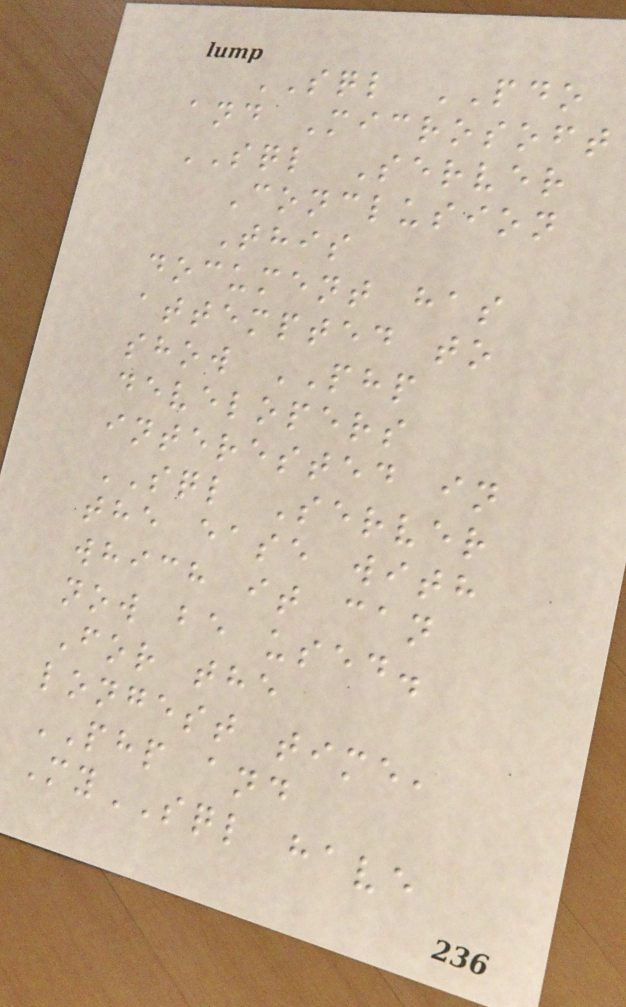SQL PDO
and Microsoft
SQL Server
Conclusion
This
document has
attempted to
show PHP
developers
interested in
SQL Server
the ease with
which it can
now be used.
For the
longest time,
PHP and
MySQL have
